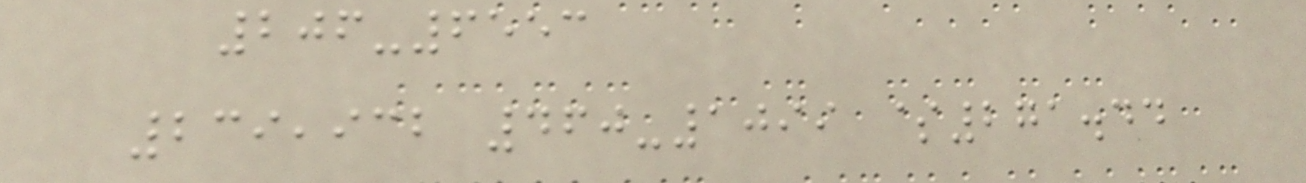206-6553
239,932 460-1099 $271.44
